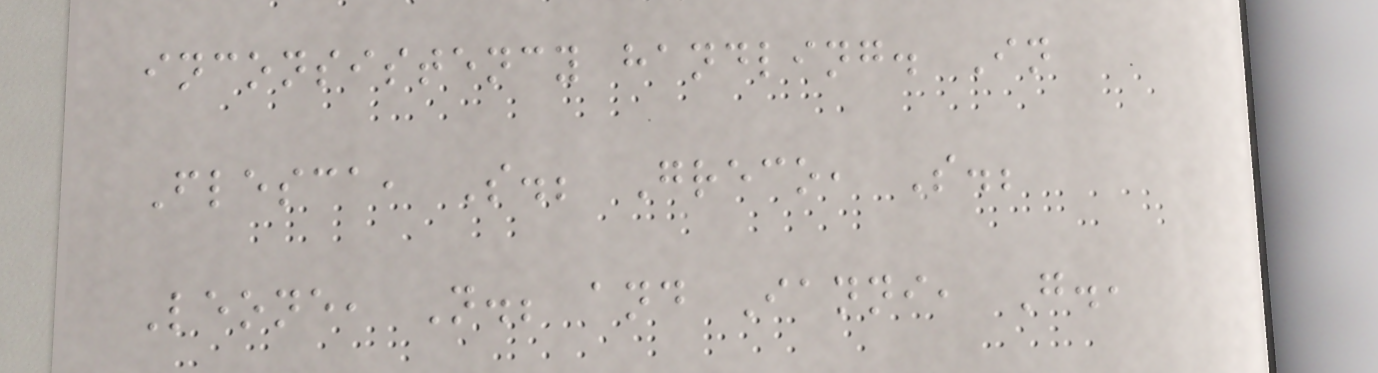inconsistency handling. In
Flesca, S.; Greco, S.;
Leone, N.; and Ianni, G.,
